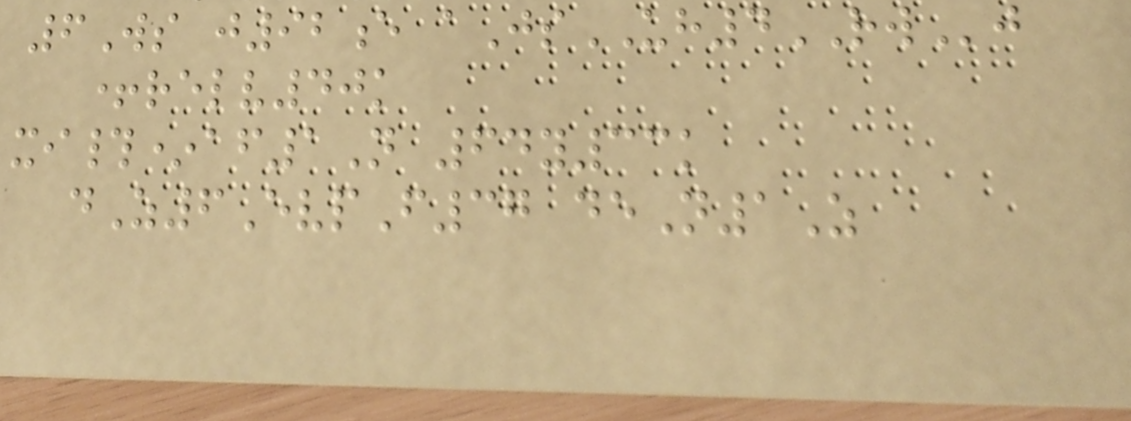6Ws j92e aJsUH4RWj
+relv40k
xi#*af1N 64y33k
dZ6EvpF37 deN1Z
